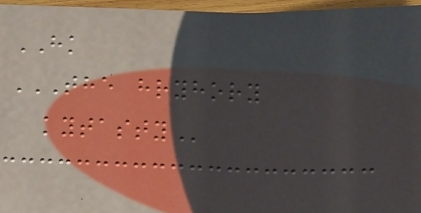HK
THE HRYHORY
KYTASTY
